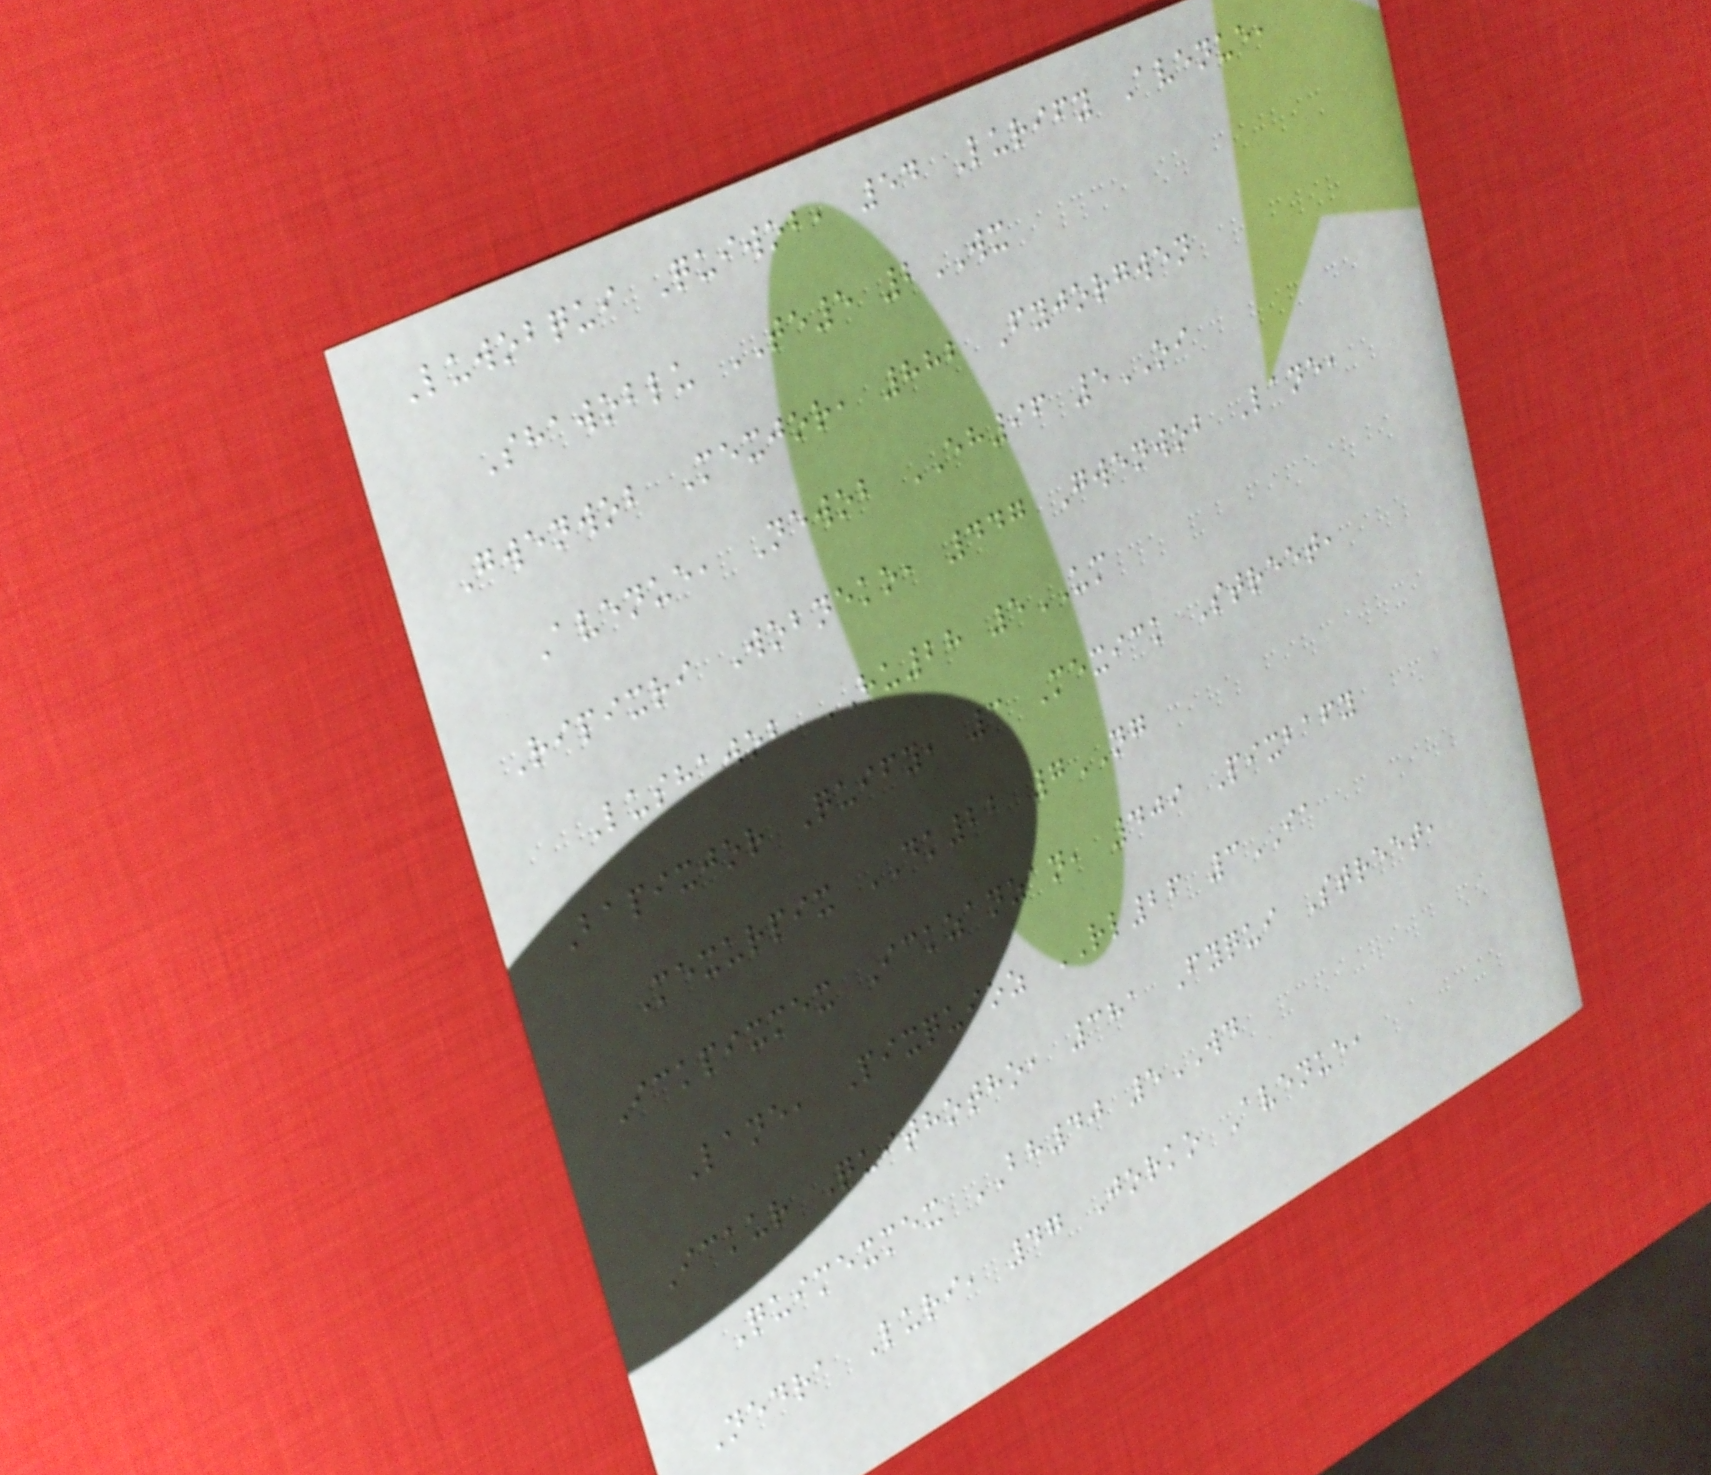Luwobqui Quiwob, 54 Lurify Avenue,
Shawoblu TE5 2WX
Gwenwob Mexjor, 882 Fyjorgwen
Avenue, Newob EH96 5OI
Ripixri Wobneko, 447 Gwenwob Lane,
Lushawob HU28 5UM
Bapixjor Quify, 3 Mexick Street,
Mexurpix DK22 7NG
Ickpixmex Ickzanzan, 409 Pixbafy
Lane, Pixquioz RL26 3IA
Ickur Quithotho, 381 Fyqui Street,
Quimexmex BH40 5WD
Nedra Luri, 47 Jorko Avenue,
